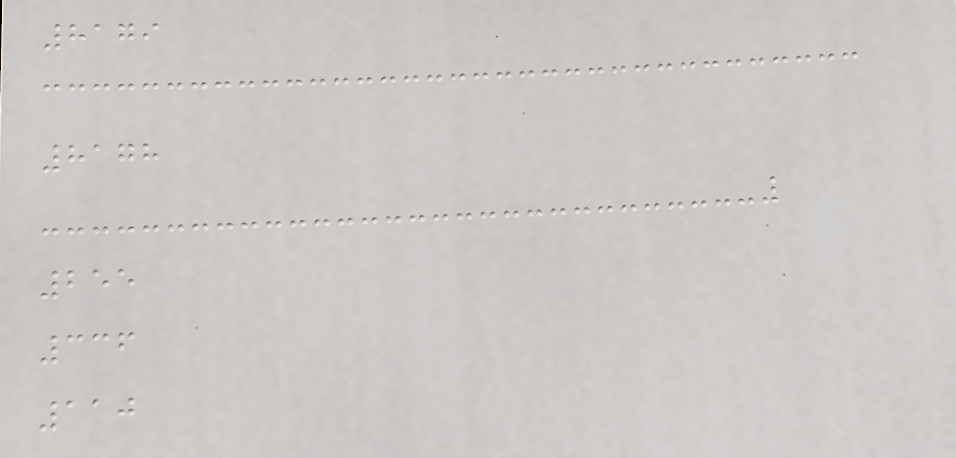8179
8178
255
336
110
